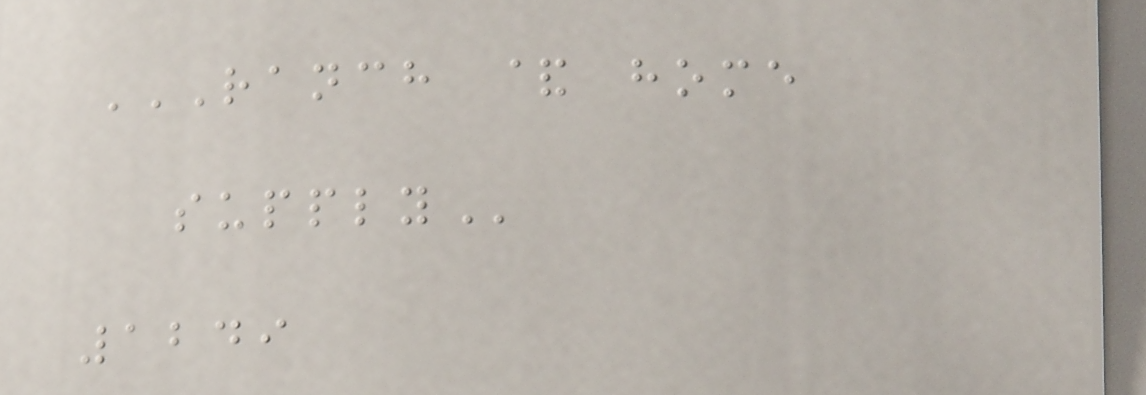RANCH & HOME
SUPPLY
1249
